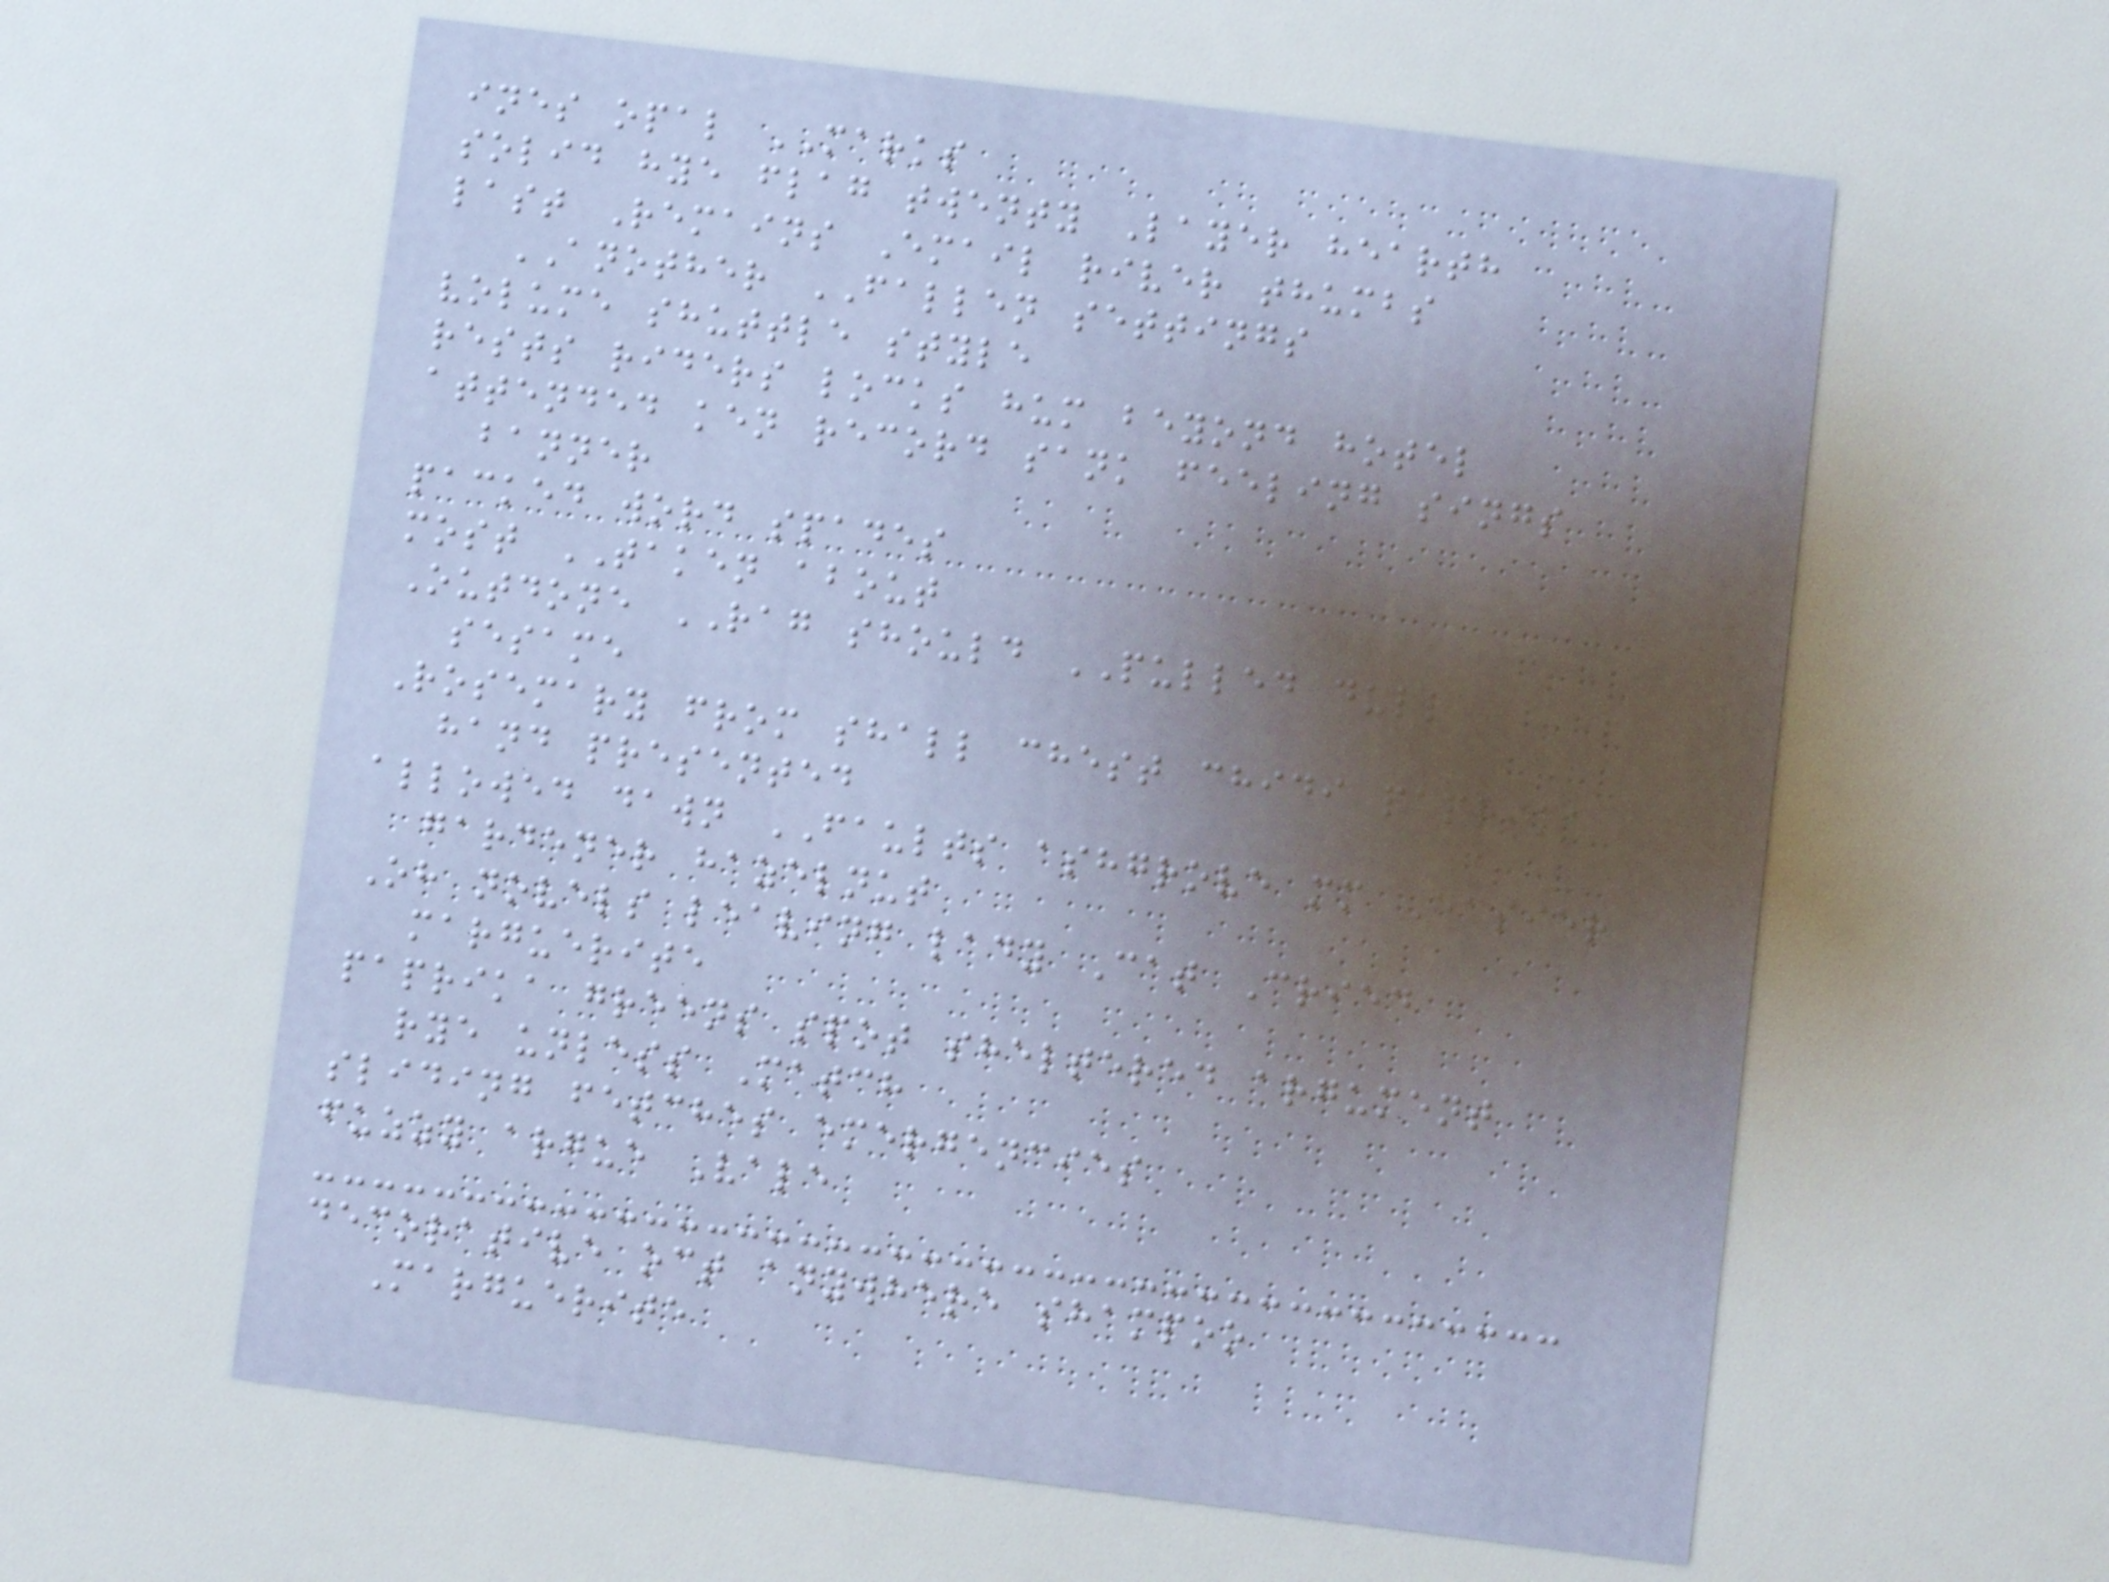ines opal MARKS
solid hye flag twenty Layer hearth
last Remains Email river thumbs
ANOTHER FALLEN settings
volume shuttle style
rests riders locks hum beyond hotel
attended ken record sank feeling sings
banner
packed word spades
most TAKEN about
Outdone RAG should PULLED dull
sesame
Rosemary from shall chest chidi paprika
hand presented
allowed dawn FAULTS ashgrove mm Easier
gardener hazelnut
Oh novels leaving lady Cat Cried
marguerite
paprika greens spot sheltered argument
rye unless Match
sliding fetches emergencies
fuzzy argue Vale
decorative oct anywhere shampoo
Marguerite
